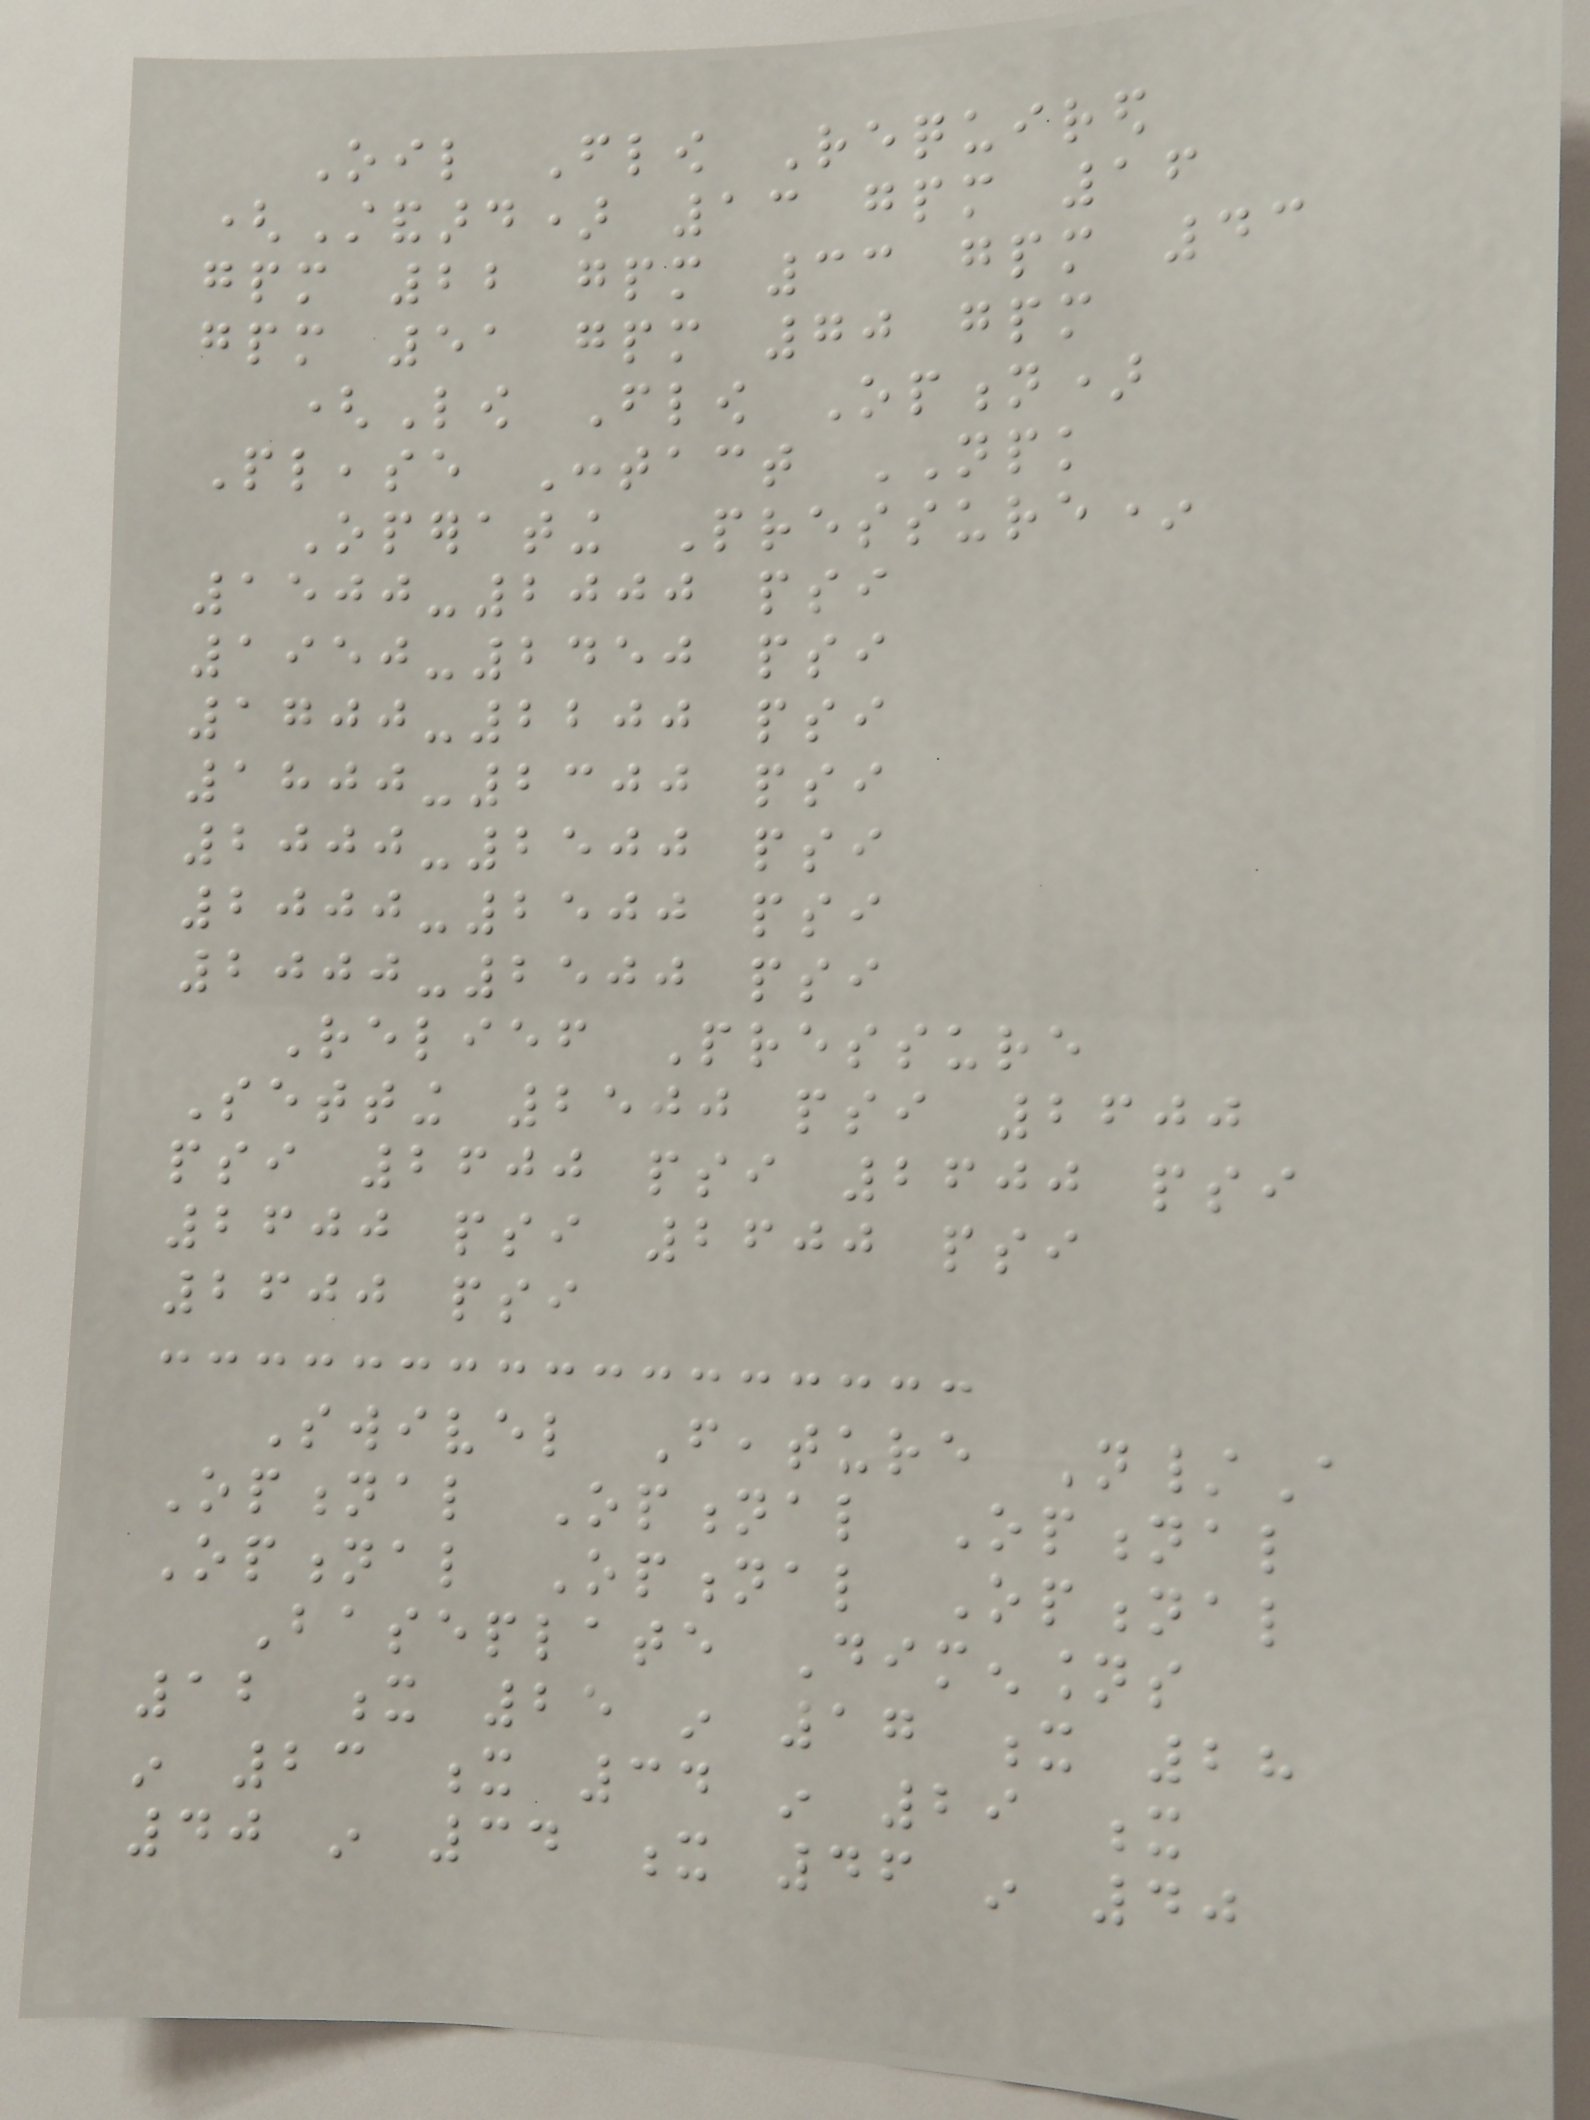Oil Flow Required
(Standard) 13 gpm 16
gpm 22 gpm 33 gpm 43
gpm 51 gpm 70 gpm
(Low Flow Option)
Please Contact NPK
Operating Pressure*
1500-2000 psi
1950-2450 psi
1700-2200 psi
1800-2300 psi
2000-2500 psi
2000-2500 psi
2000-2500 psi
Relief Pressure
Setting 2500 psi 2600
psi 2600 psi 2600 psi
2600 psi 2600 psi
2600 psi
Swivel Feature N/A
Optional Optional Optional
Optional Optional Optional
Baseplate Dimensions
12 x 25 in 17 x 28
in 23 x 34 in 29 x
40 in 34 x 46 in 40
